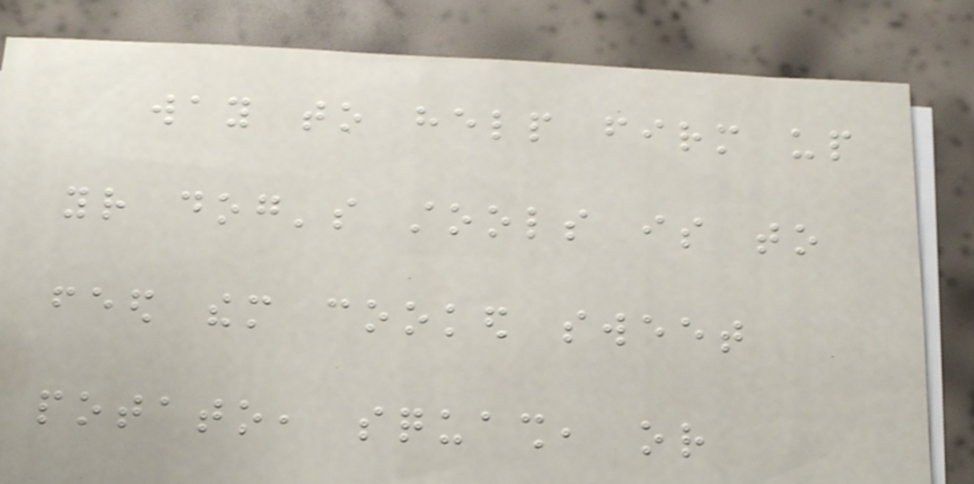way to help firm up
your dog's stools is to
feed them cooked sweet
potato, squash, or
